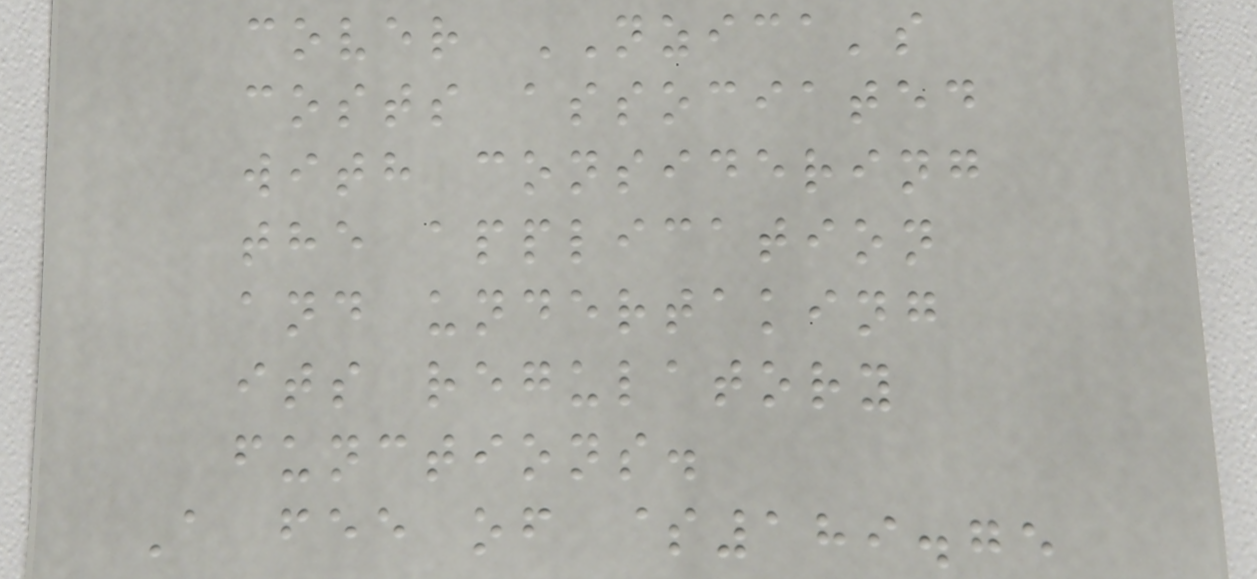cover NZICA's
costs associated
with considering
the application
and undertaking
its regulatory
functions.
A fee of $189.75
